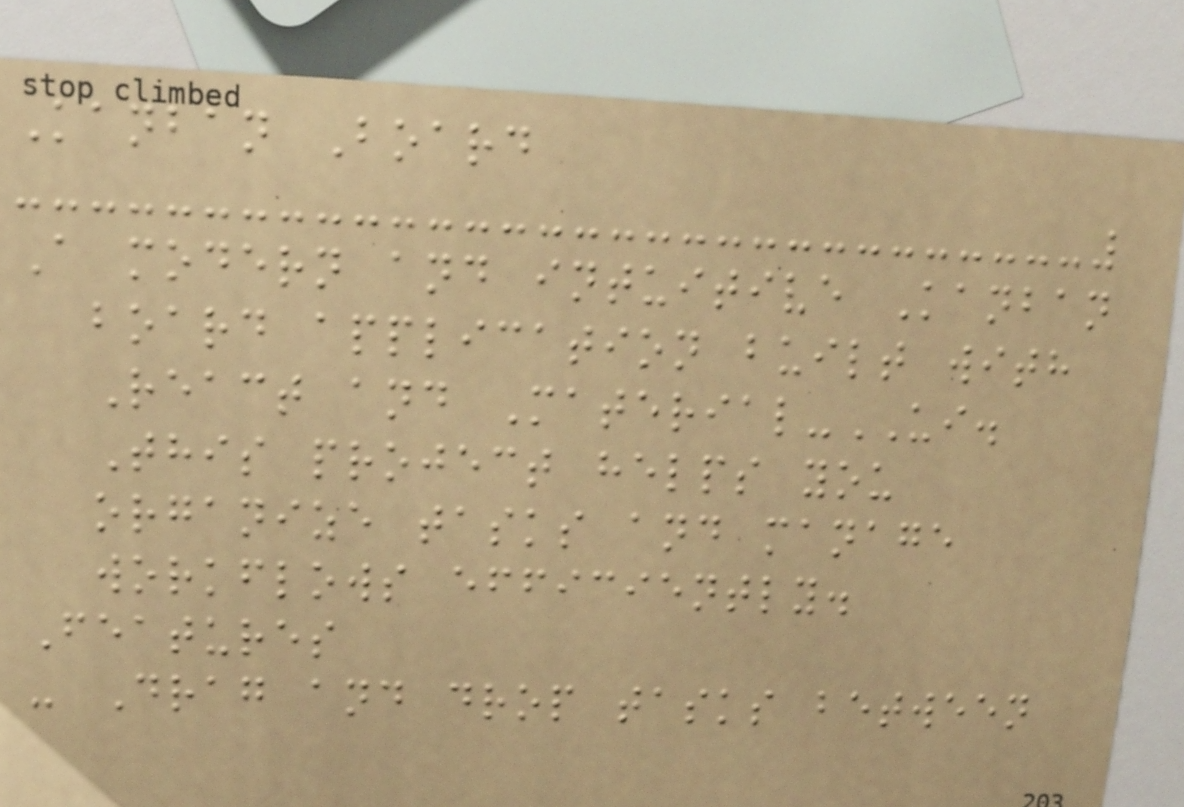Kanban Board
A modern and intuitive Kanban
board application built with
React and Material-UI.
This project helps you
organize tasks and manage
workflows efficiently.
Features
- Drag and drop tasks between
